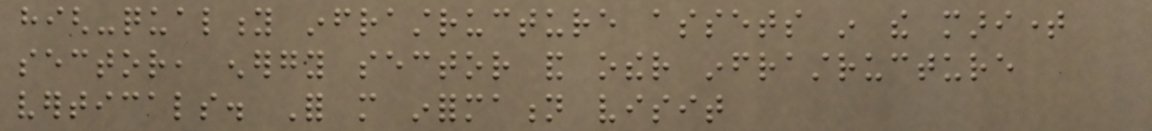high-quality infrastructure assets in the maritime
sector, energy sector and other infrastructure
verticals. For more information visit
